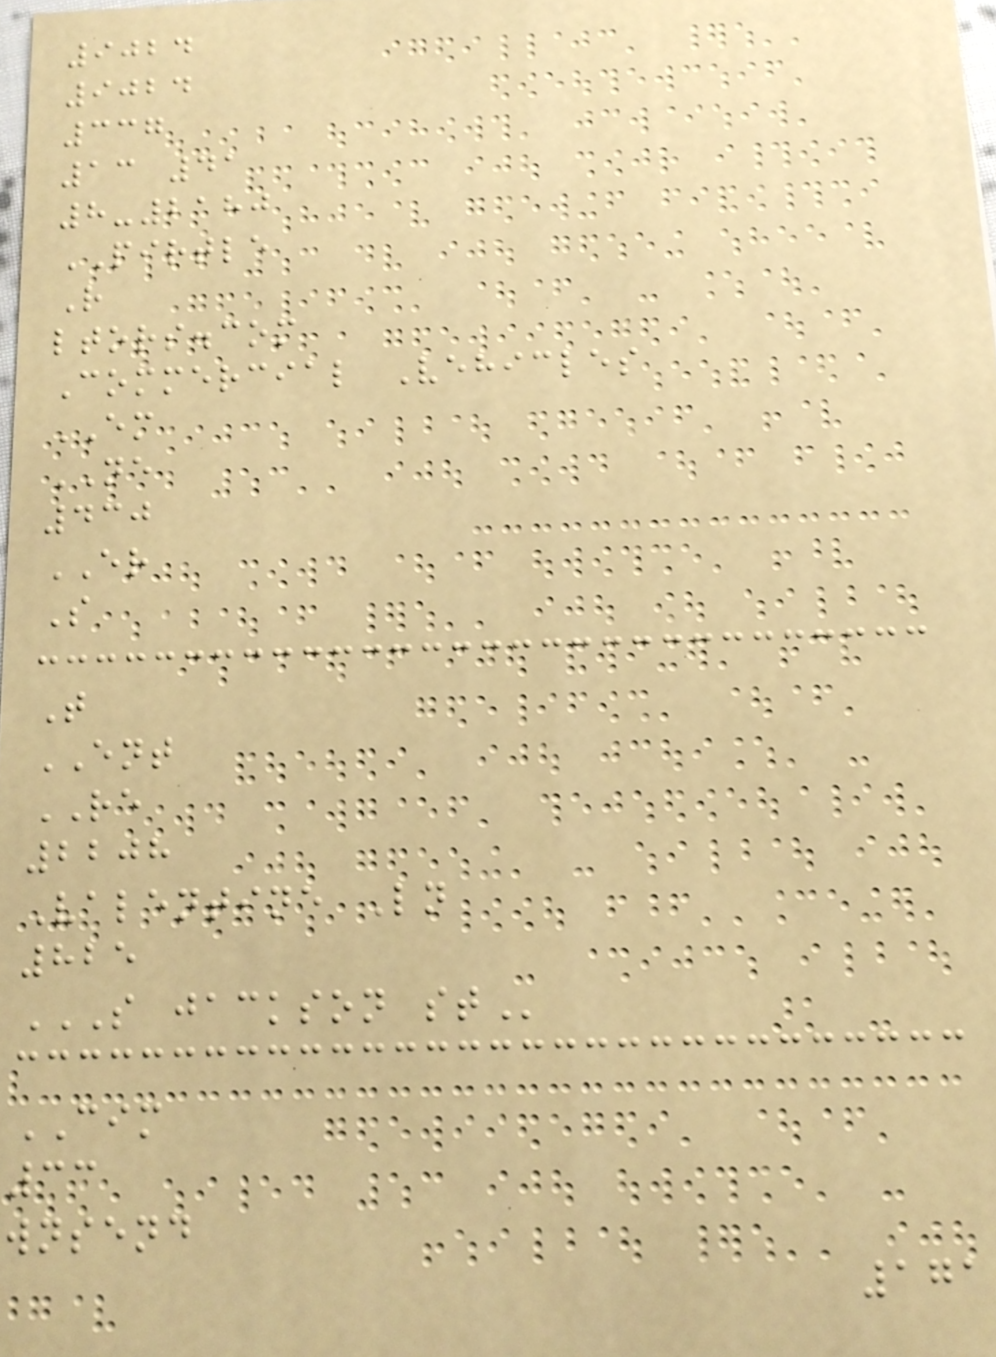9024
9024
337
13 41
8-2180
PIRTLE
R
ltors.com
Commercial Vehicles
EM
NE
430
ER
S
T
ENT
RE
2208
Valentine Ln
825
S JACKSON ST
CIM
33
wnsend
171
